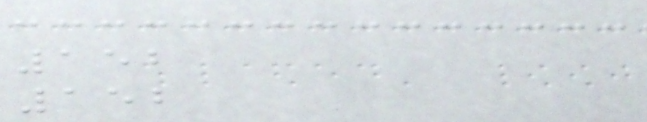152
152
